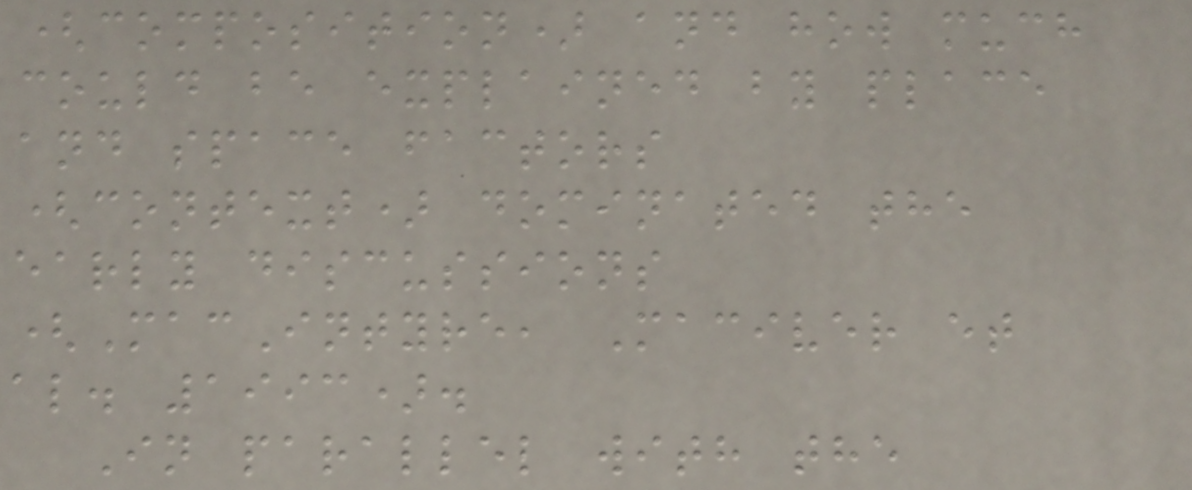(composition) and how much
could be explained by place
and space factors
(context) dominated the
early discussions
(MacIntyre, Maciver et
al. 1993).
In parallel with the
